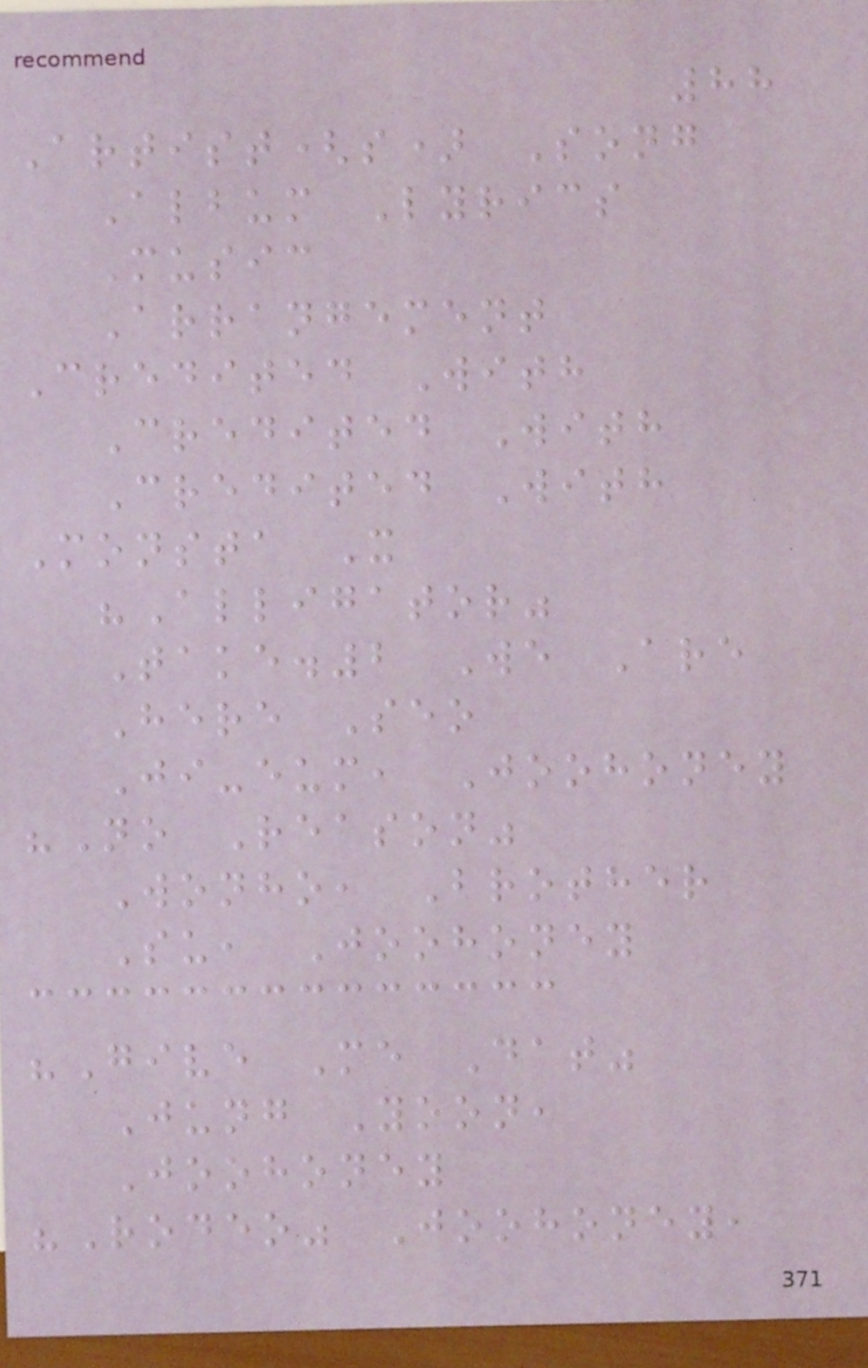88
Artist(s) Song
Album Lyrics
Music
Arrangement
Credited With
Credited With
Credited With
Monsta X
"Alligator"
Take.2 We Are
Here Seo
Ji-eum, Joohoney
"No Reason"
Wonho, Brother
Su, Joohoney
"Give Me Dat"
Jung Yoon,
Joohoney
"Rodeo" Joohoney,
